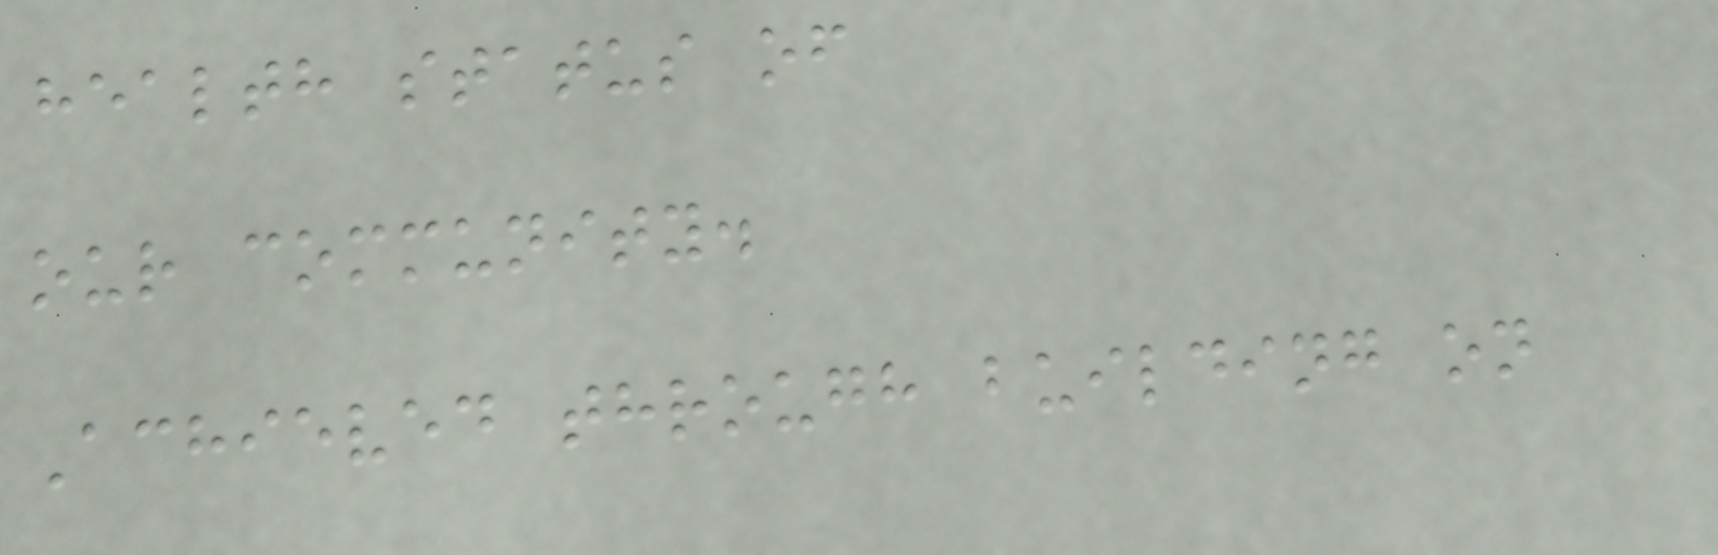health status of
our community.
Achieved through building on
